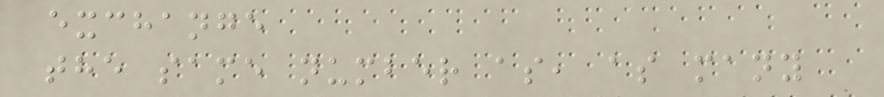exchange
the same number as, as many
